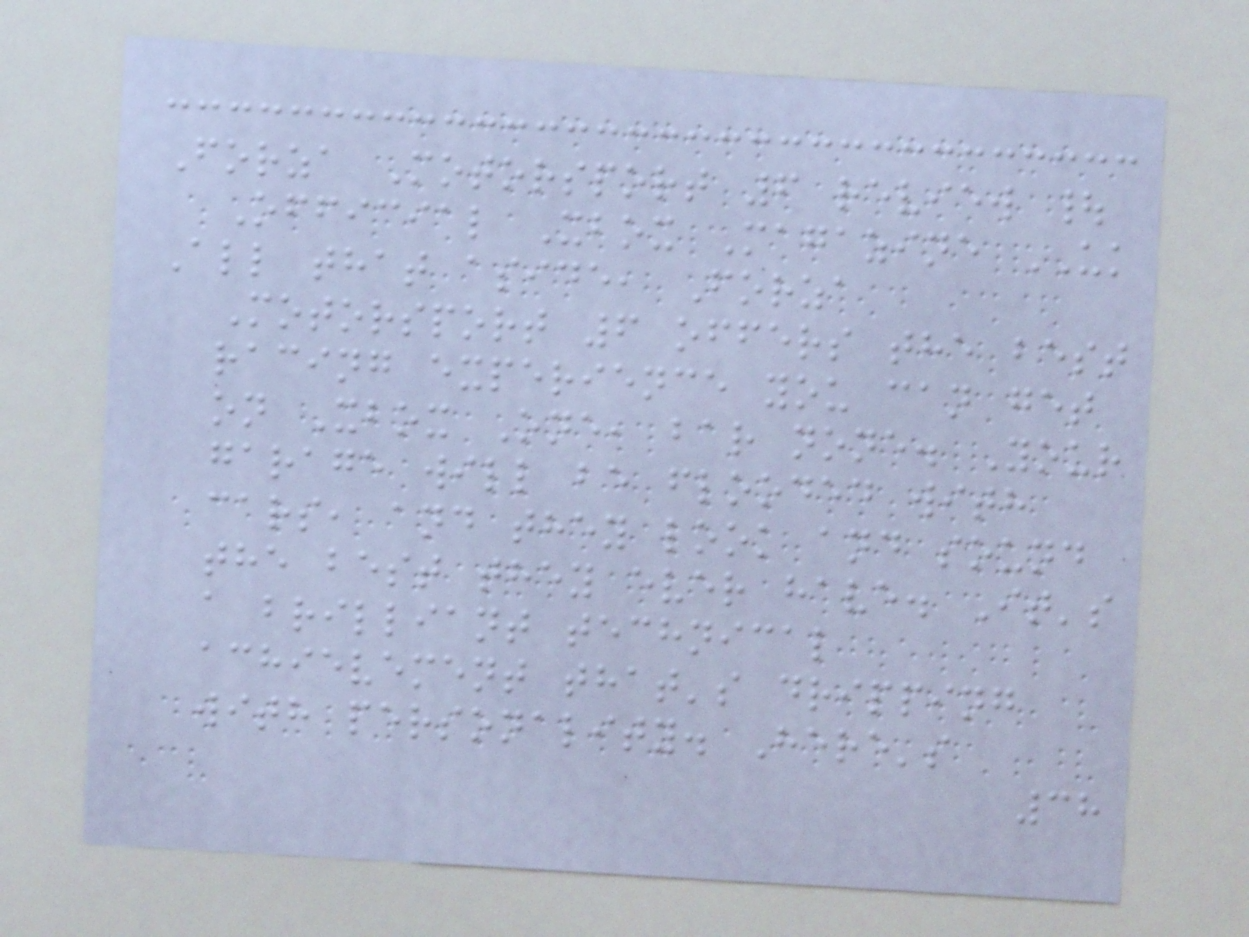Forza Motorsport 6 review |
Official Xbox Magazine UK
All that aside, Forza
Motorsport 6 offers the best
racing experience you can get
on Xbox One, bar none. Your
garage will be flooded with
cars, and they look and sound
the best they ever have. It's
a brilliant technical
achievement that's dripping
with personality. Here's
38
